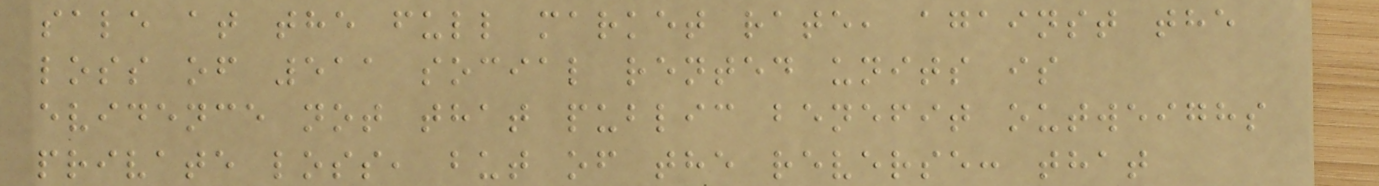sale at the full market rate, against the
loss of 511 social rented units is
evidence not that public benefit outweighs
private loss, but of the reverse: that
